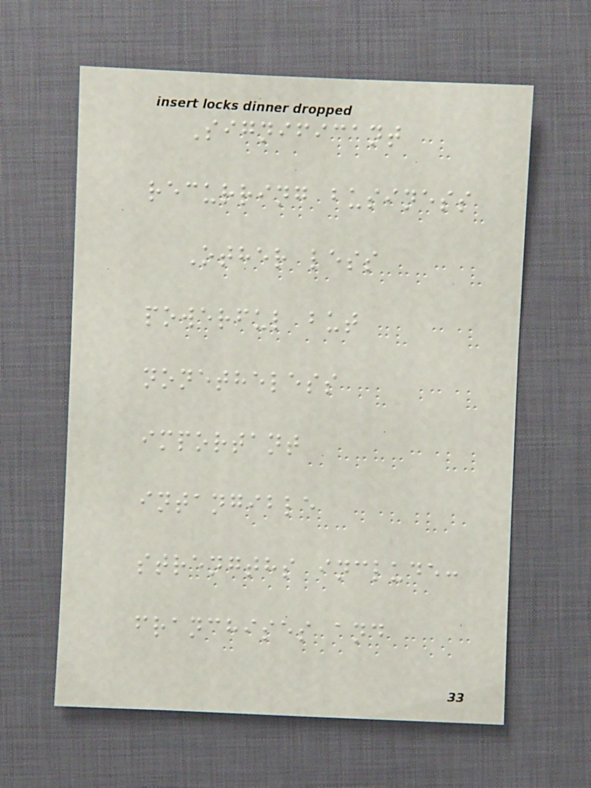Significant
recurring business
Other less
powerful but
nonetheless
important
intangible
strengths include:
franchises and
